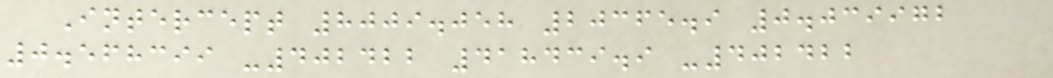Intercept 8009.058 20365.9 0.039972
0.568399 -402422 418439.9 -402422
